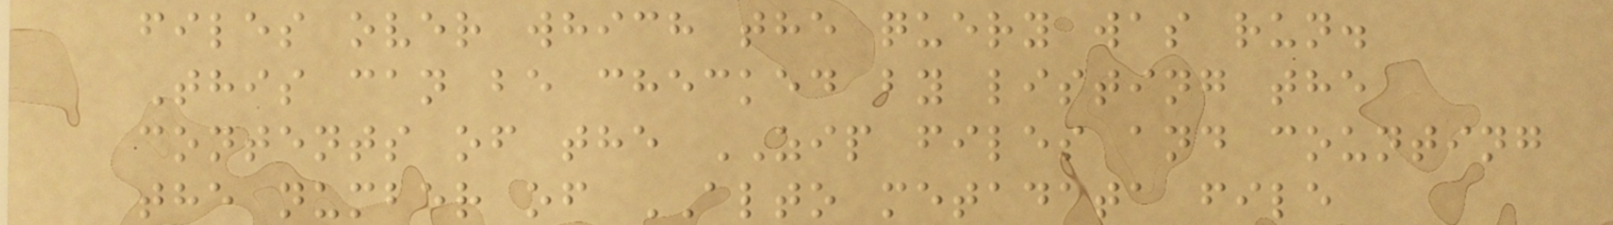files over which the query was run.
This can be checked by listing the
contents of the ZIP files and counting
the number of ALTO metadata file
